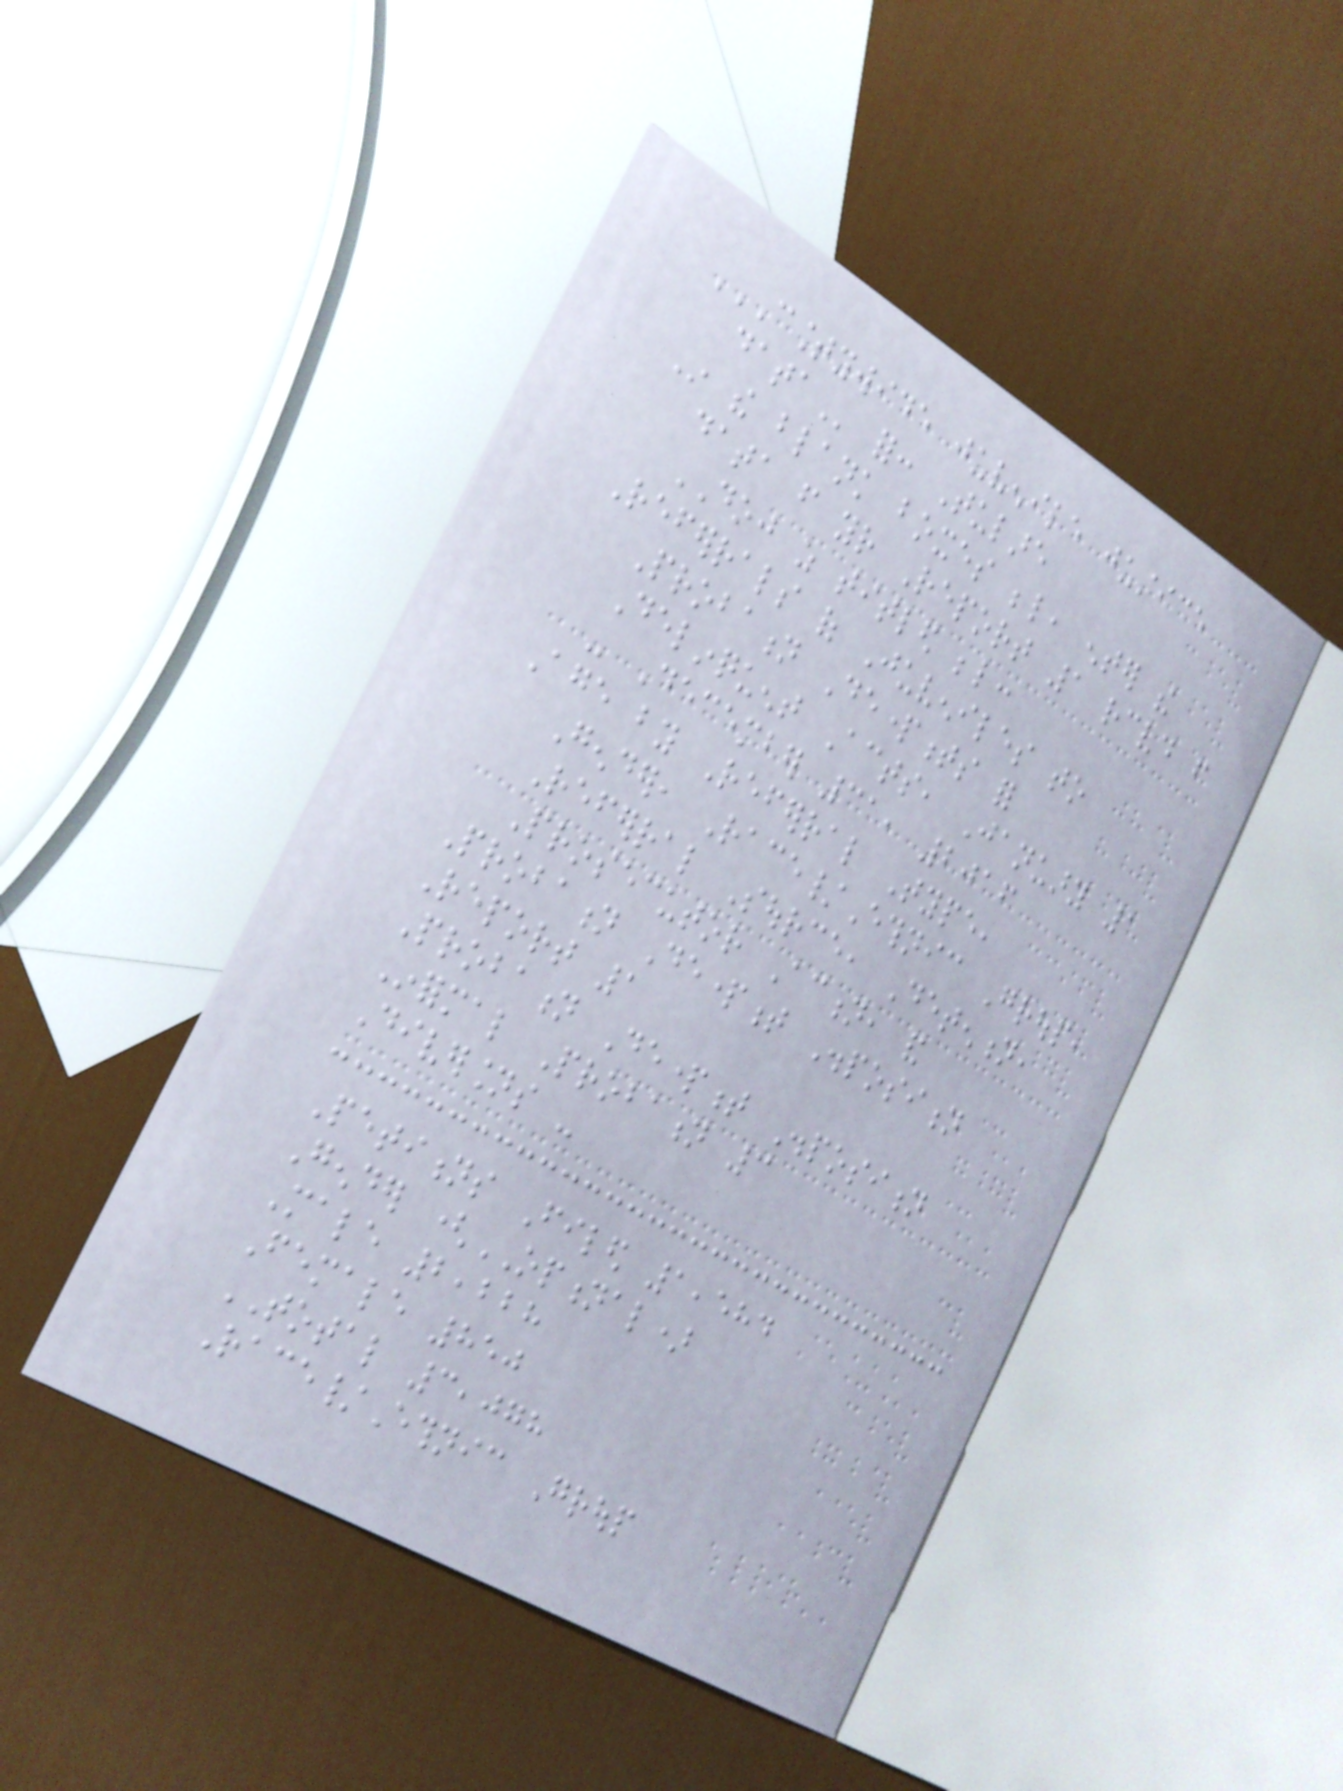COUNTYWIDE JUVENILE JUSTICE
DATA for: Tulare
In the blank boxes below, enter the
data from your Report 1 received from
DOJ as titled below:
Referrals of Juveniles to
Probation Departments for
Delinquent Acts, January 1
- December 31, 2016
Age by Referral Type,
Gender, Race/Ethnic Group,
Referral Source, Detention,
Prosecutor Action, and
Probation Department Disposition
Report 1
Probation Department Disposition
Informal Probation 3
Diversions -
Petitions Filed 1,584
Gender (OPTIONAL)
Male 2,228
Female 850
TOTAL 3,078
Race/Ethnic Group
